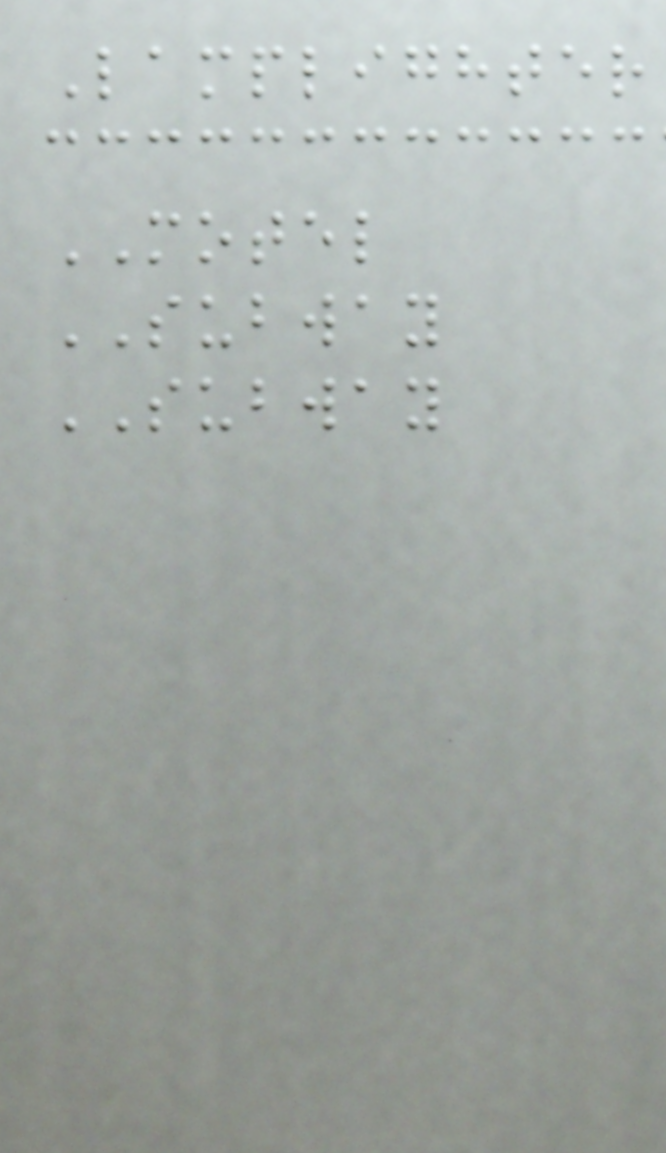Lamplighter
MOTEL
SUBWAY
SUBWAY
